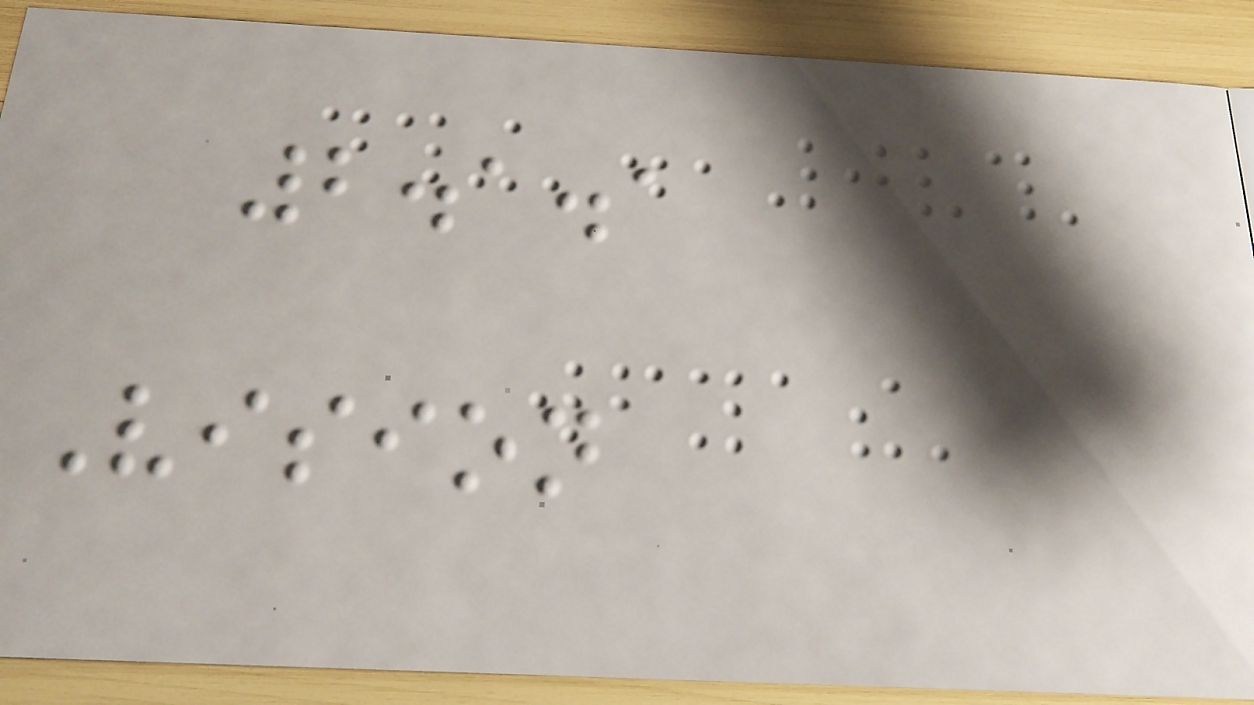2.1.1
Vision
